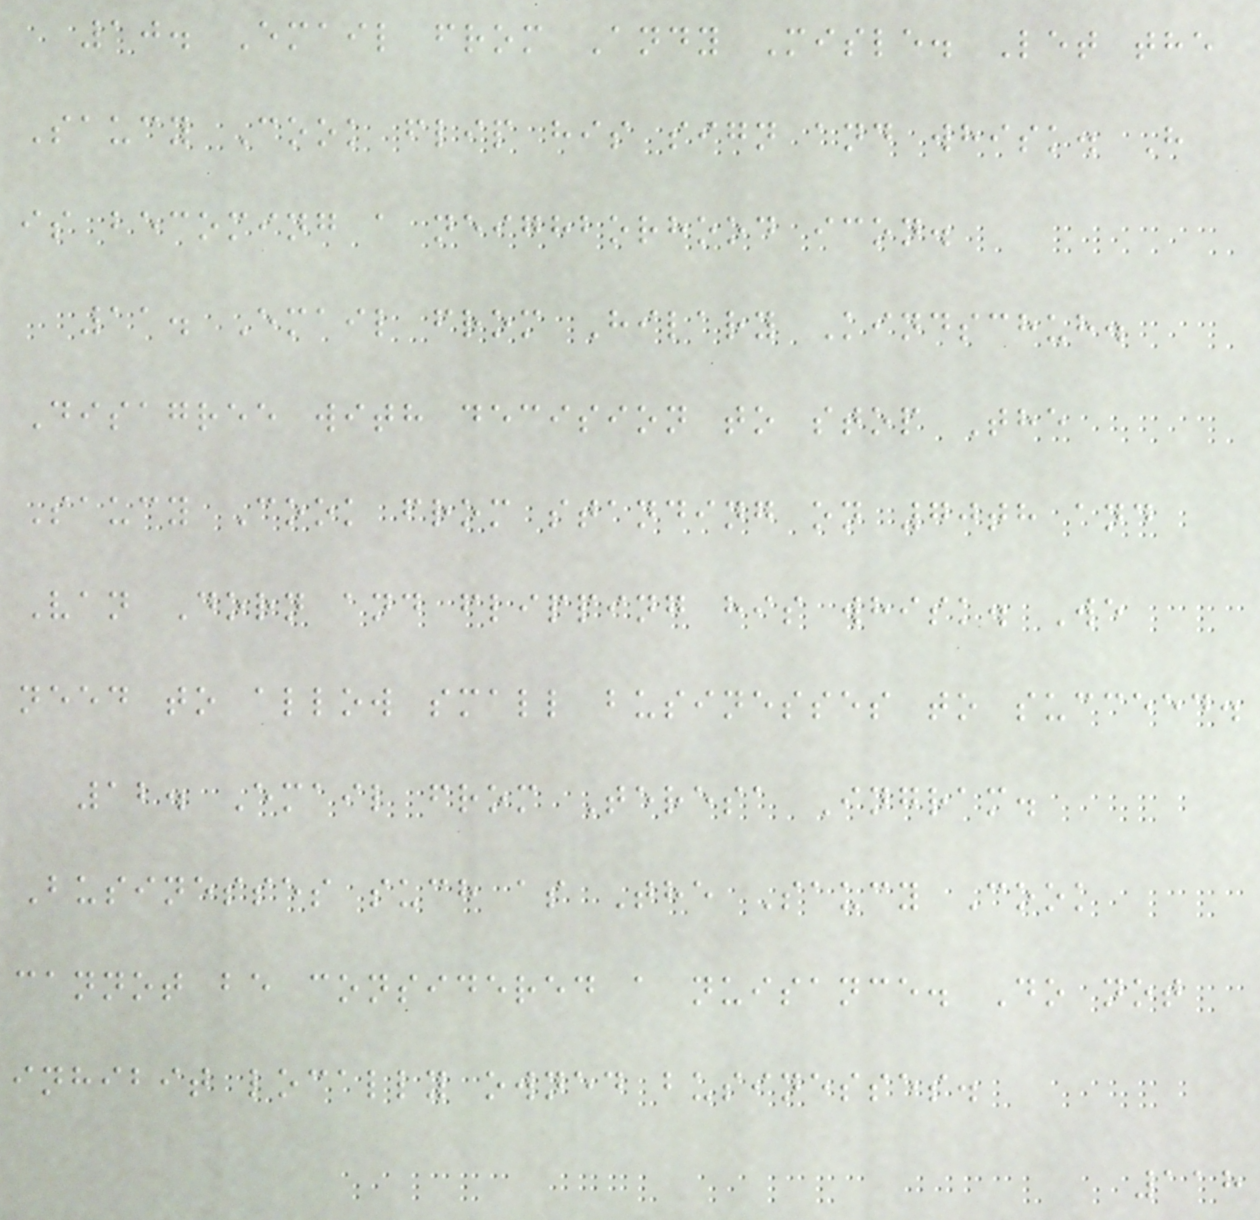10. Email from Andy Misle. Let the
Saucy Cook flip his sign and whisk. H
is becoming a neighborhood icon.
11. Email from Hilary Kindschuh.
Disagree with decision to stop The
Saucy Cook from standing on 70th and
Van Dorn and flipping his whisk. We
need to allow small businesses to succeed.
12. Email from Teresa Ingram.
Businesses such as The Saucy Cook
cannot be considered a nuisance. Do not
inhibit locally owned businesses.
118
